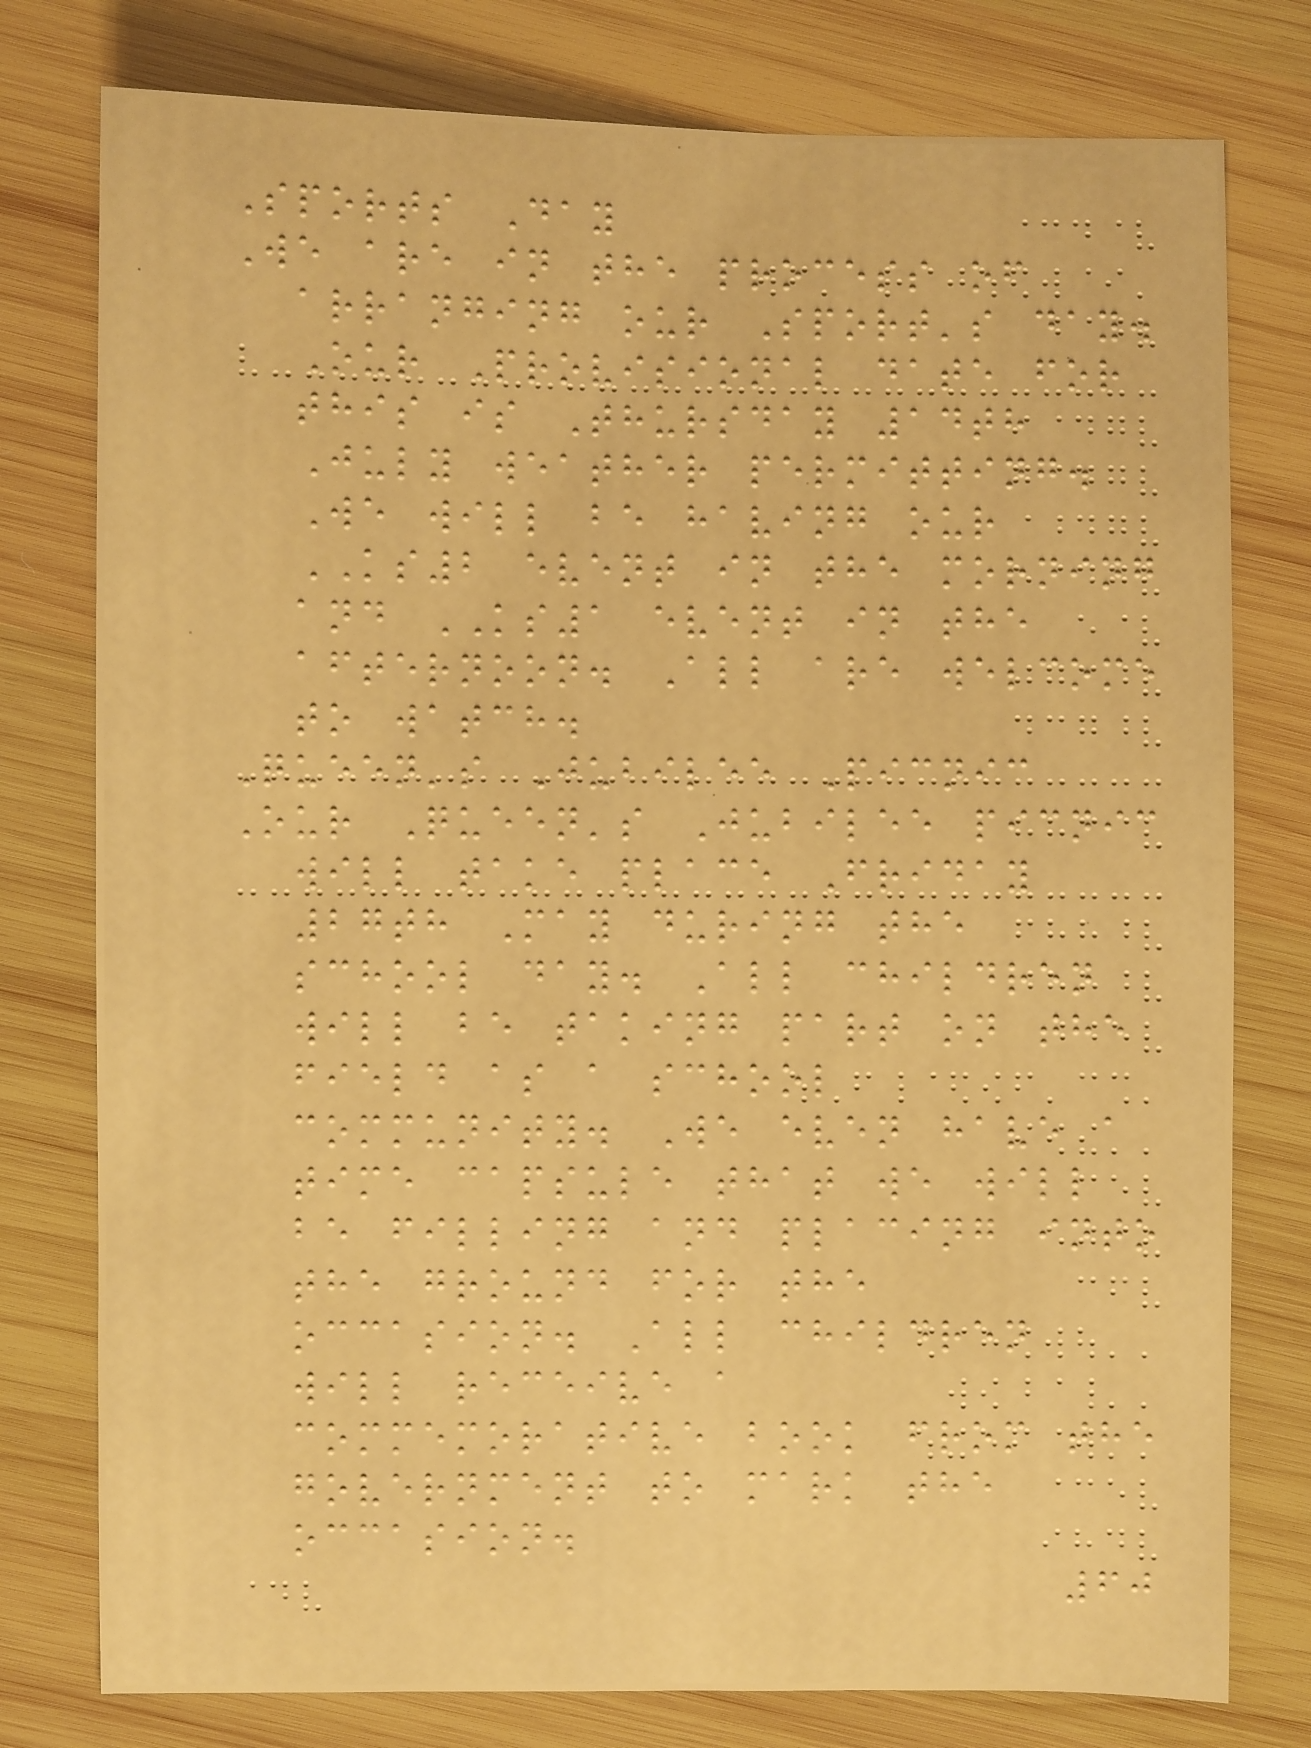Sports Day
We are in the process of
arranging our Sport's day.
Our Provisional date for
this is Thursday 14th
July weather permitting.
We will be having our
KS2 event in the morning
and KS1 event in the
afternoon. All are welcome
to watch.
Queen's Jubilee Picnic
Our Queen's Jubilee picnic
will take place Friday
27th May during the
school day. All children
will be taking part on the
field as a school
community. We even have a
time capsule that we will
be filling and placing into
the ground for the
occasion. All children
will receive a
commemorative book from the
government to mark the
occasion.
60
